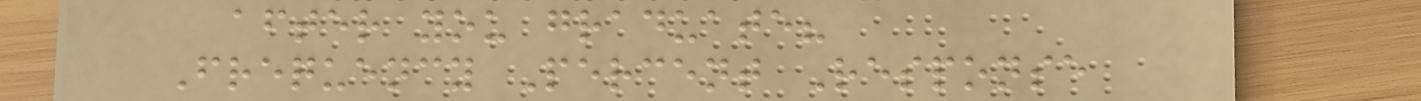after you graduate?
Frequency Percent Response
